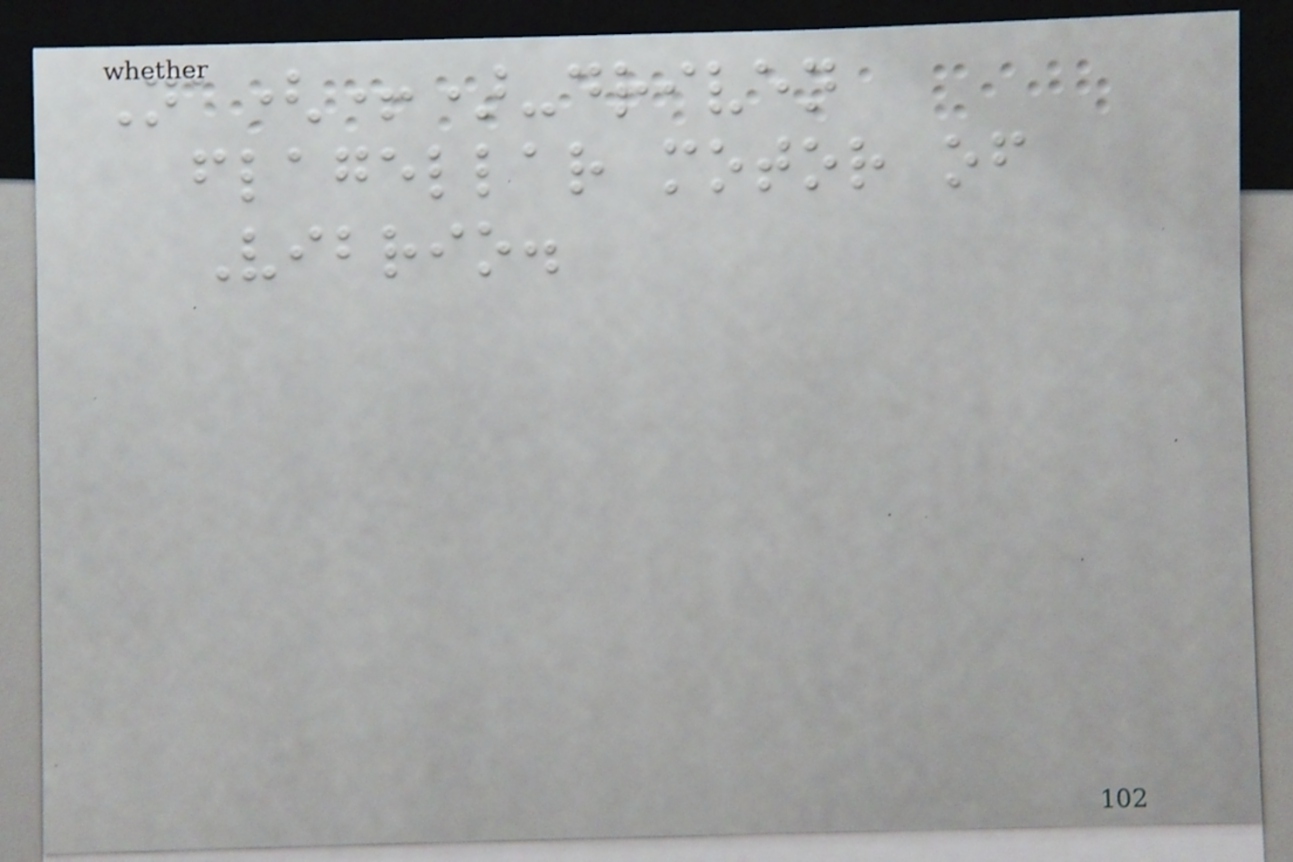Na(+)-driven
flagellar motor of
Vibrio.
